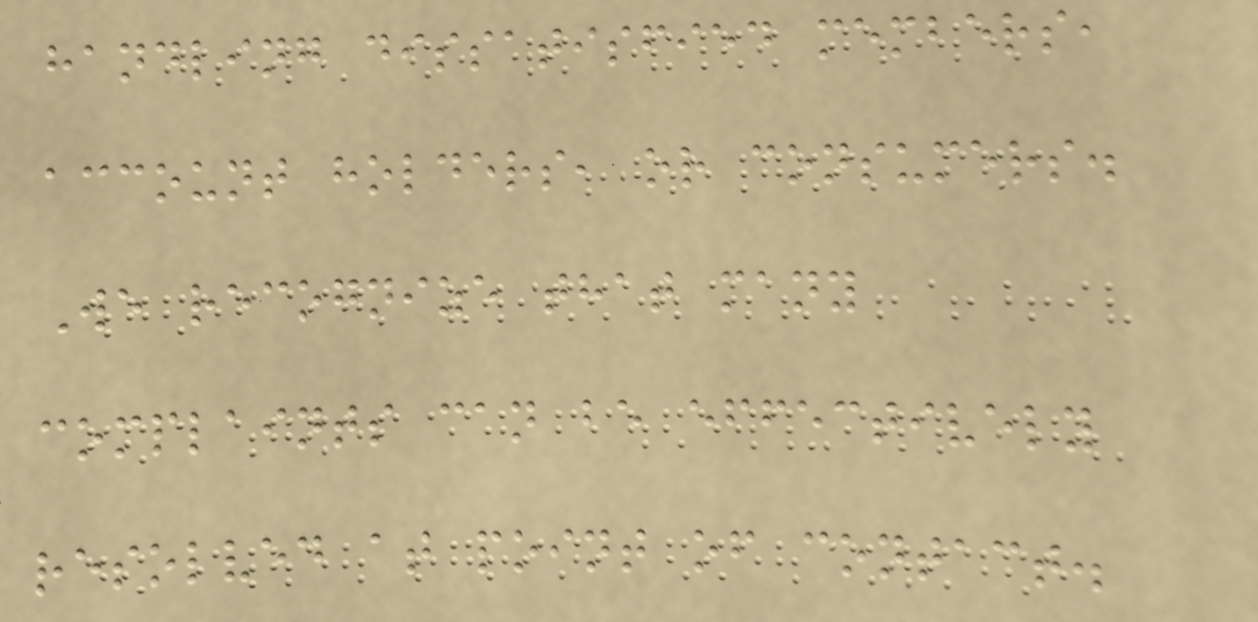handling dissatisfied members,
account holders, or consumers.
We recognize that many
complaints can be effectively
resolved at point of contact.
